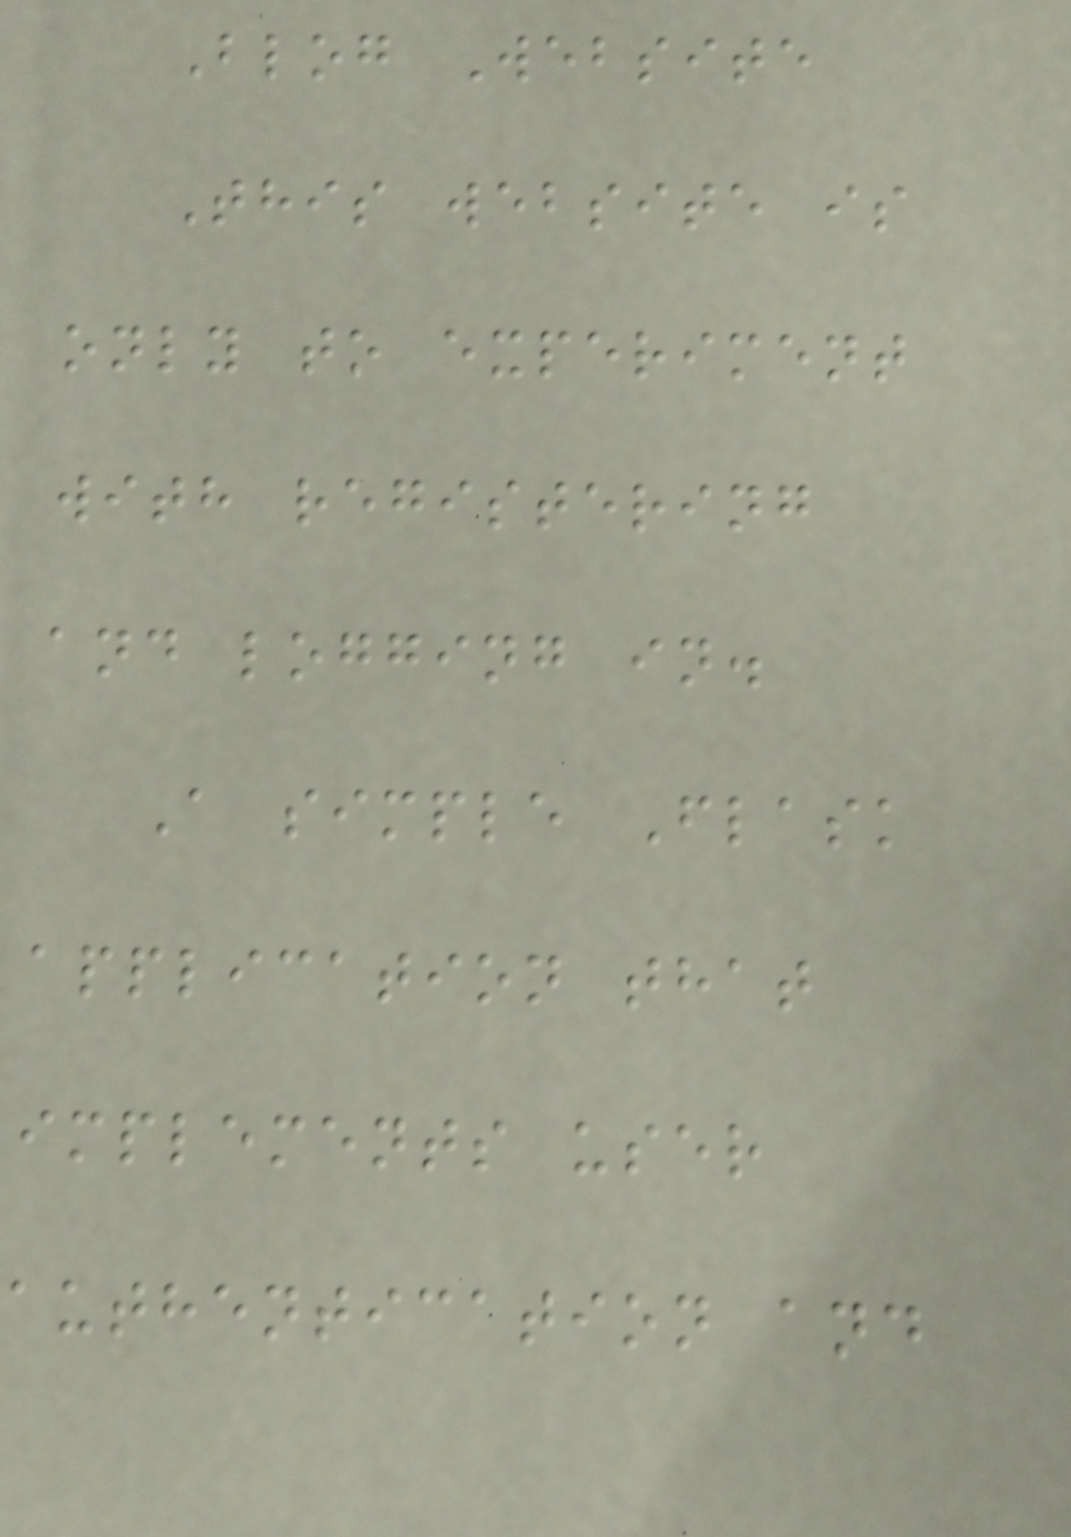Blog Website
This website is
only to experiment
with registering
and logging in.
A simple Flask
application that
implements user
authentication and
